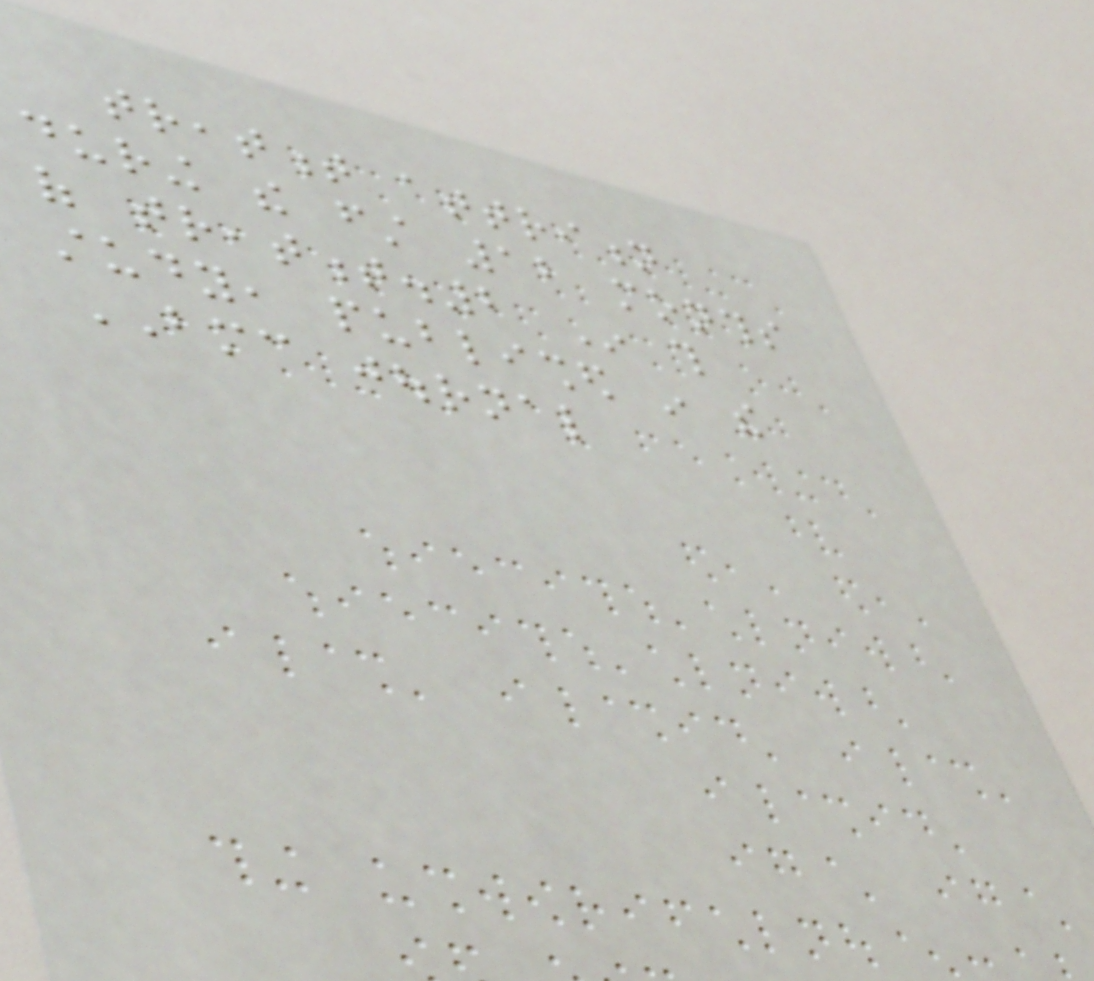treatment attrition
during the first 12 months
of treatment.2 In this
study, published in the
BMC journal
